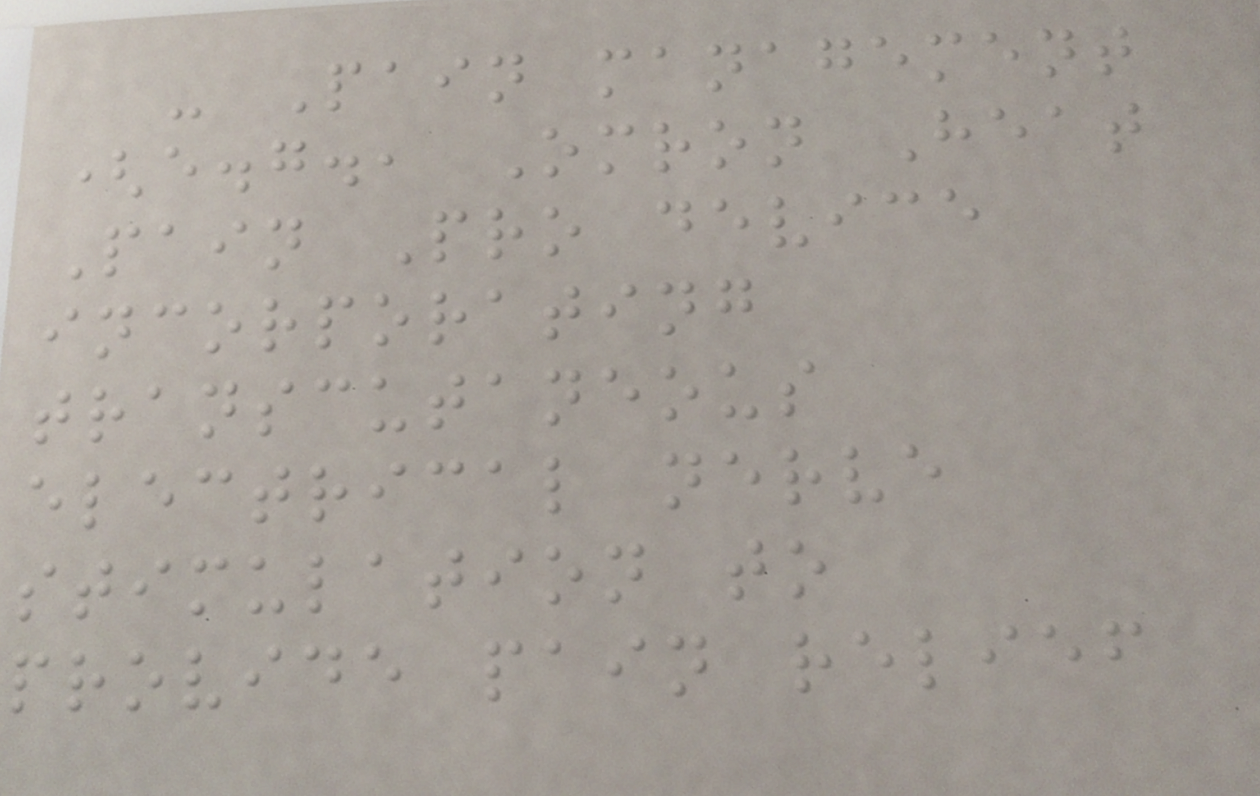- Pain management
(e.g., Omron Heat
Pain Pro device
incorporating
transcutaneous
electrical nerve
stimulation to
provide pain relief
